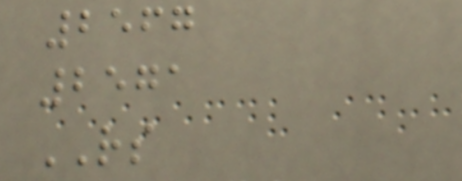2567
2571
RS
